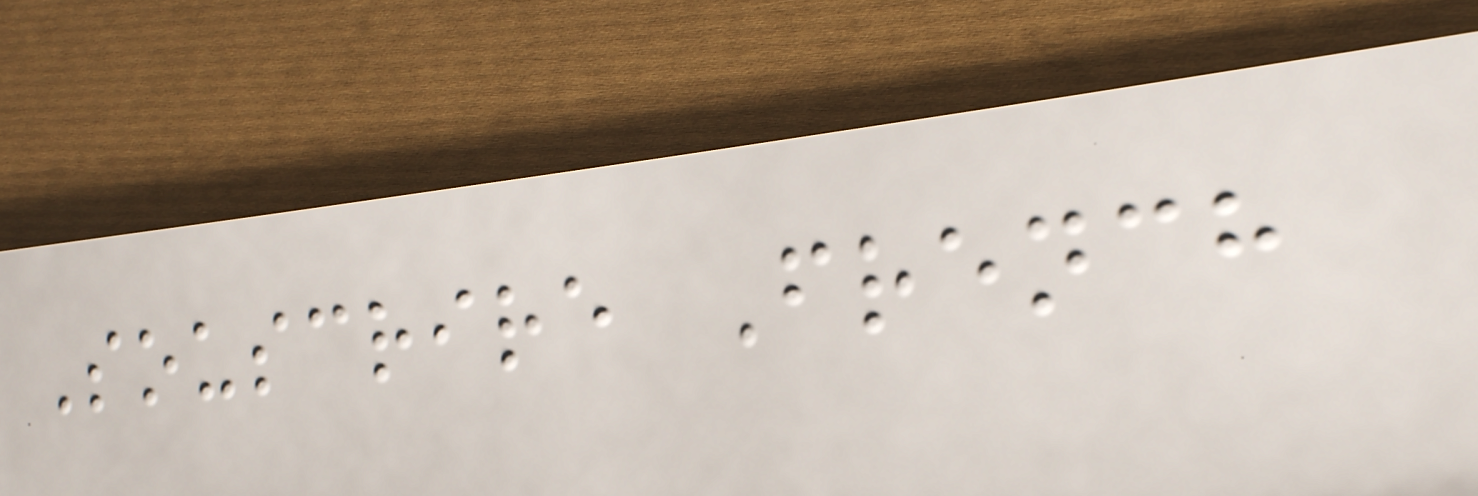Souscrire French
